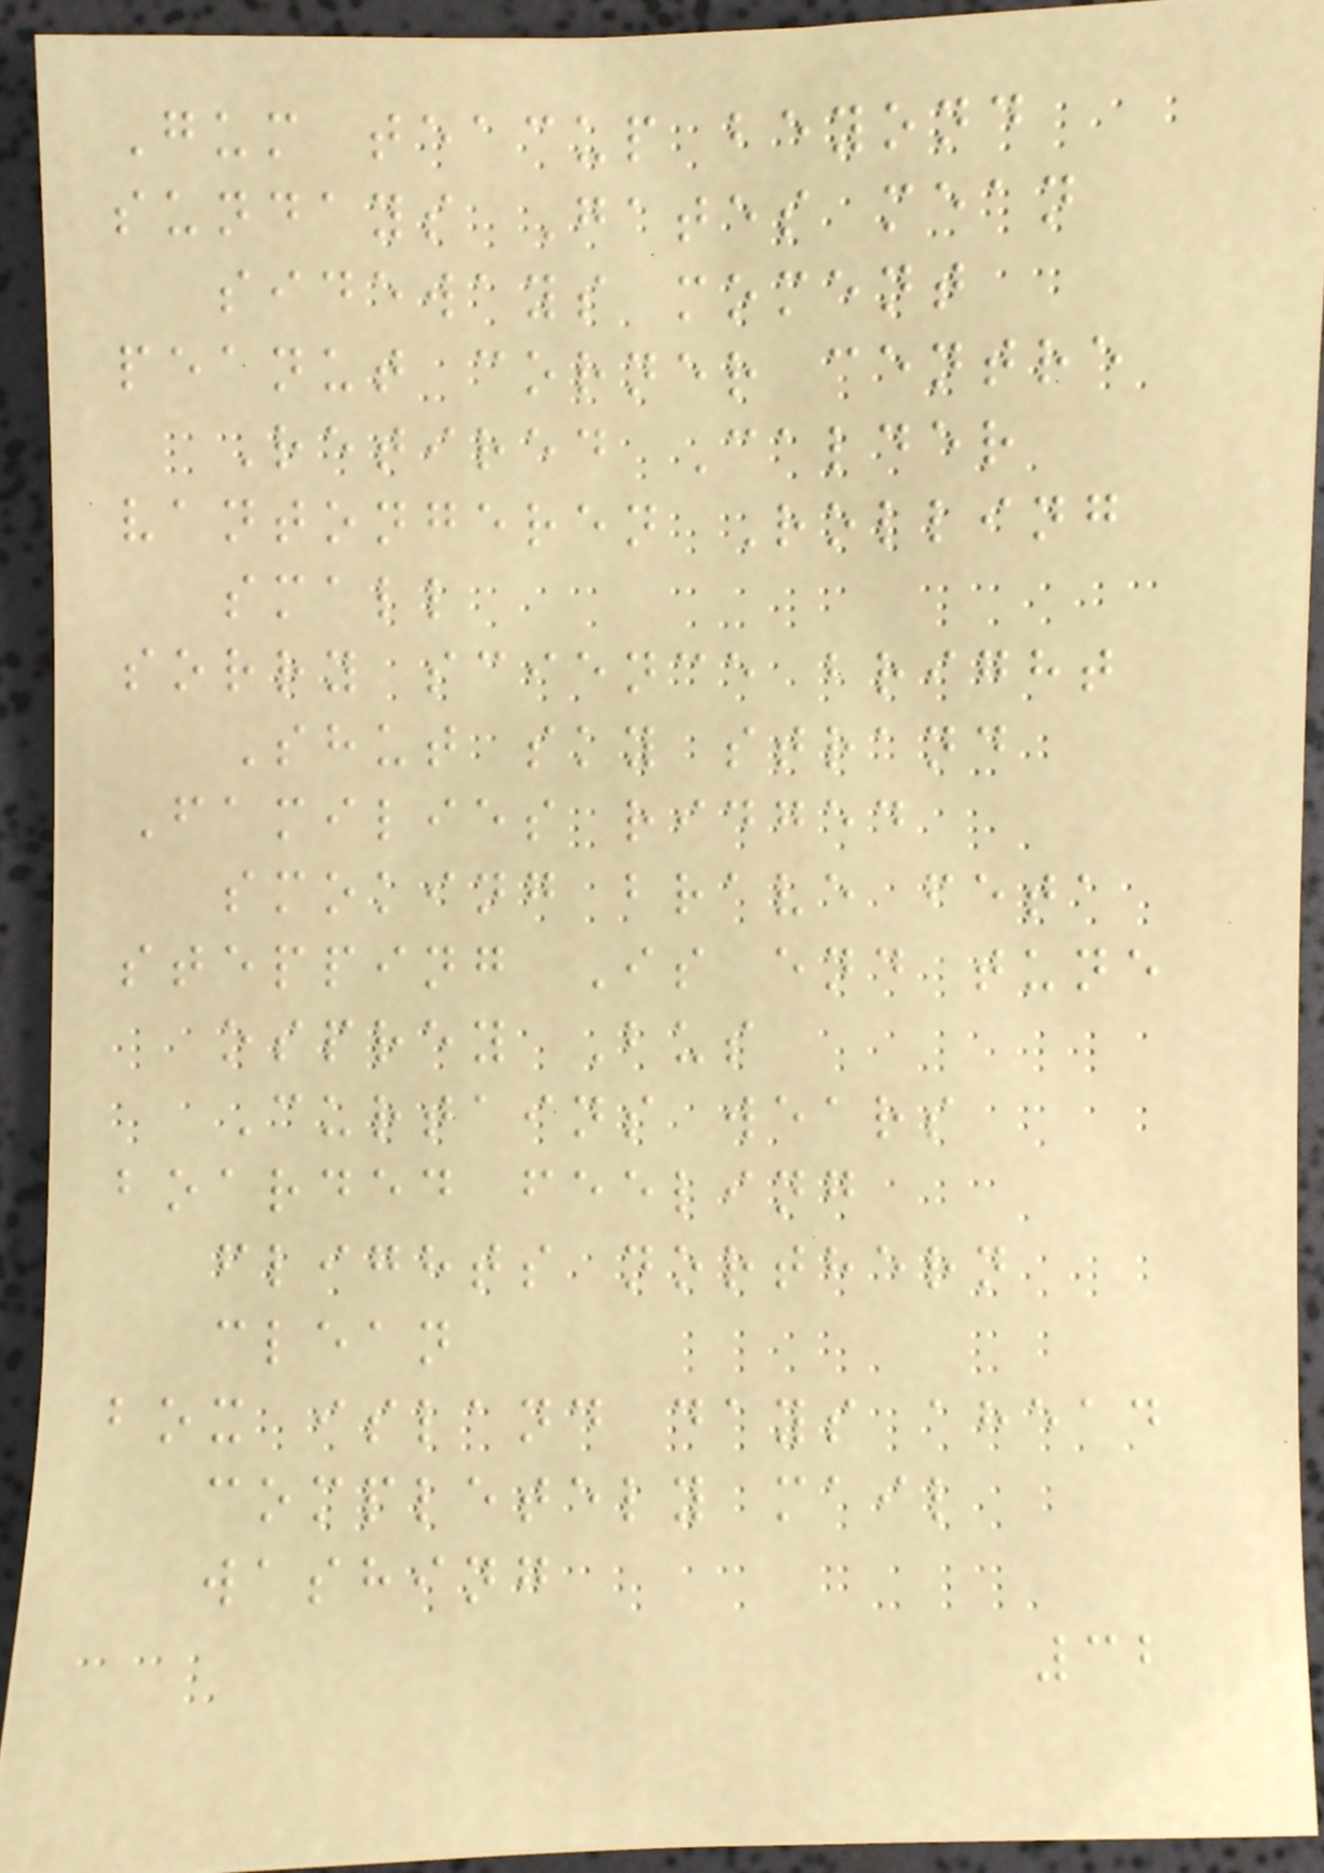Gum teacup beyond
sundays Gates mean
sideways moment
peanut corner centre
Retired Calder
vantongeren Rolling
small
sorry science bright
Shut sky strand
Families ridged
smoking brave feta
stepping Is end tune
osprey Bus
Curtains wears
boarded feeling
flights northern
clean
box island days ahead
completely mail
washing
32
